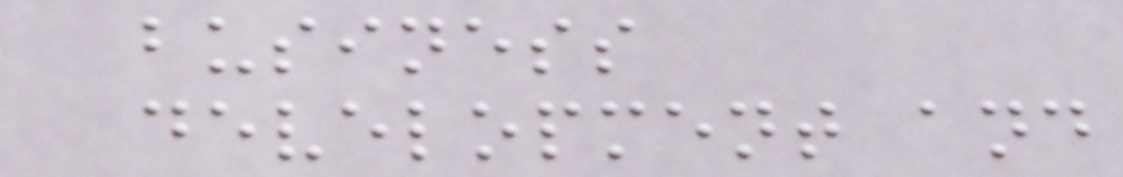business
development and
